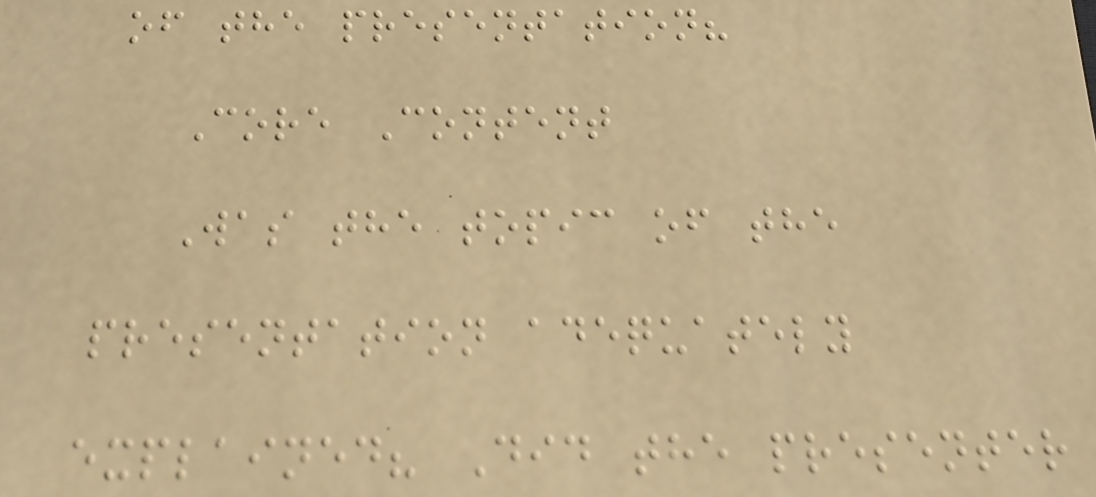of the presentation?
Core Content
Was the topic of the
presentation adequately
explained? Did the presenter
